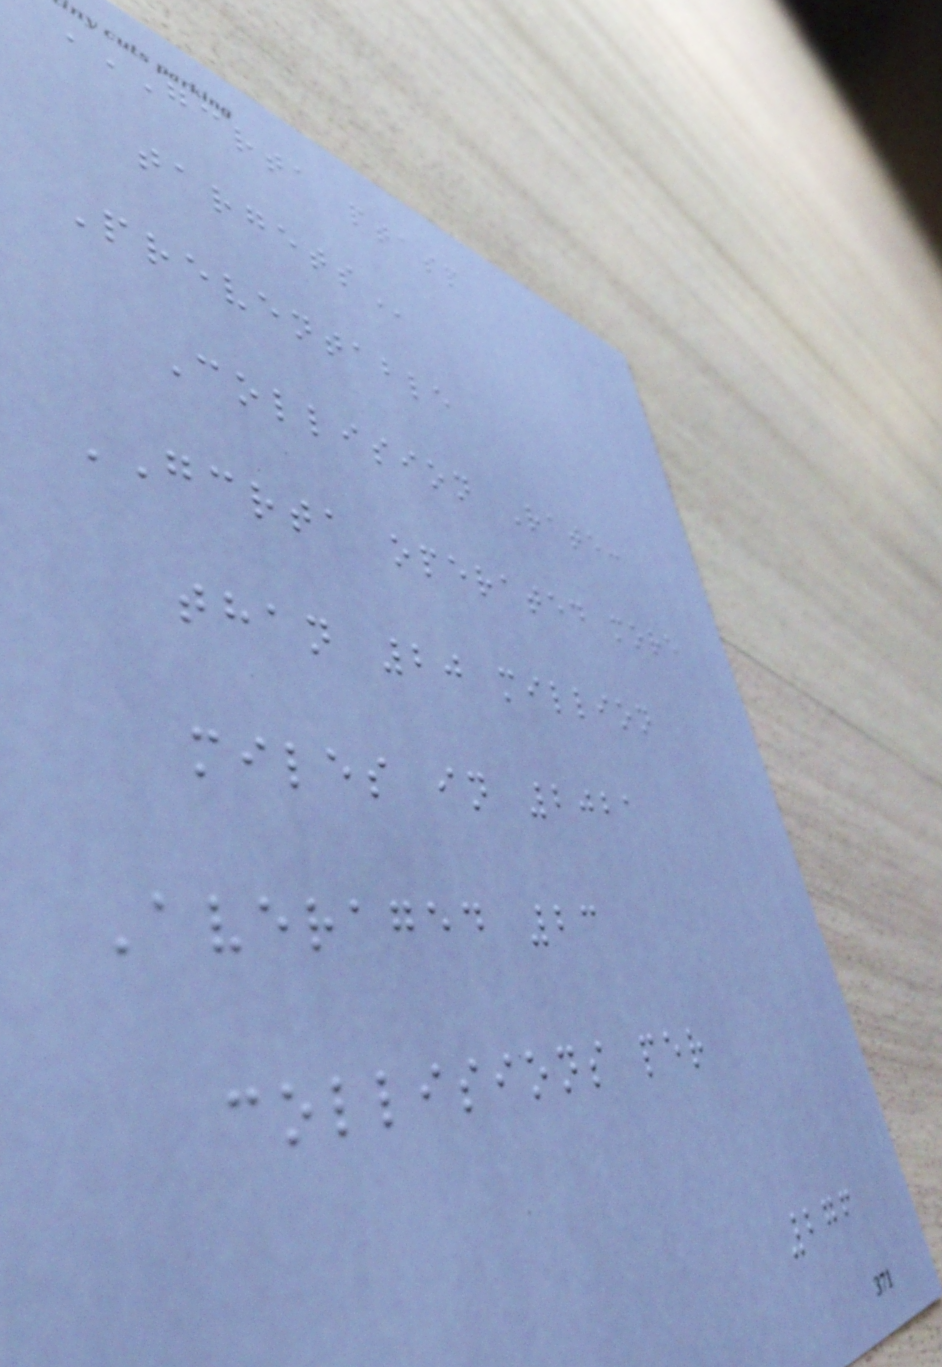GCRTA PTASP
TARGETS
Preventable
Collision Rate:
GCRTA operated more
than 20 million
miles in 2021
Averaged 23
collisions per
276
